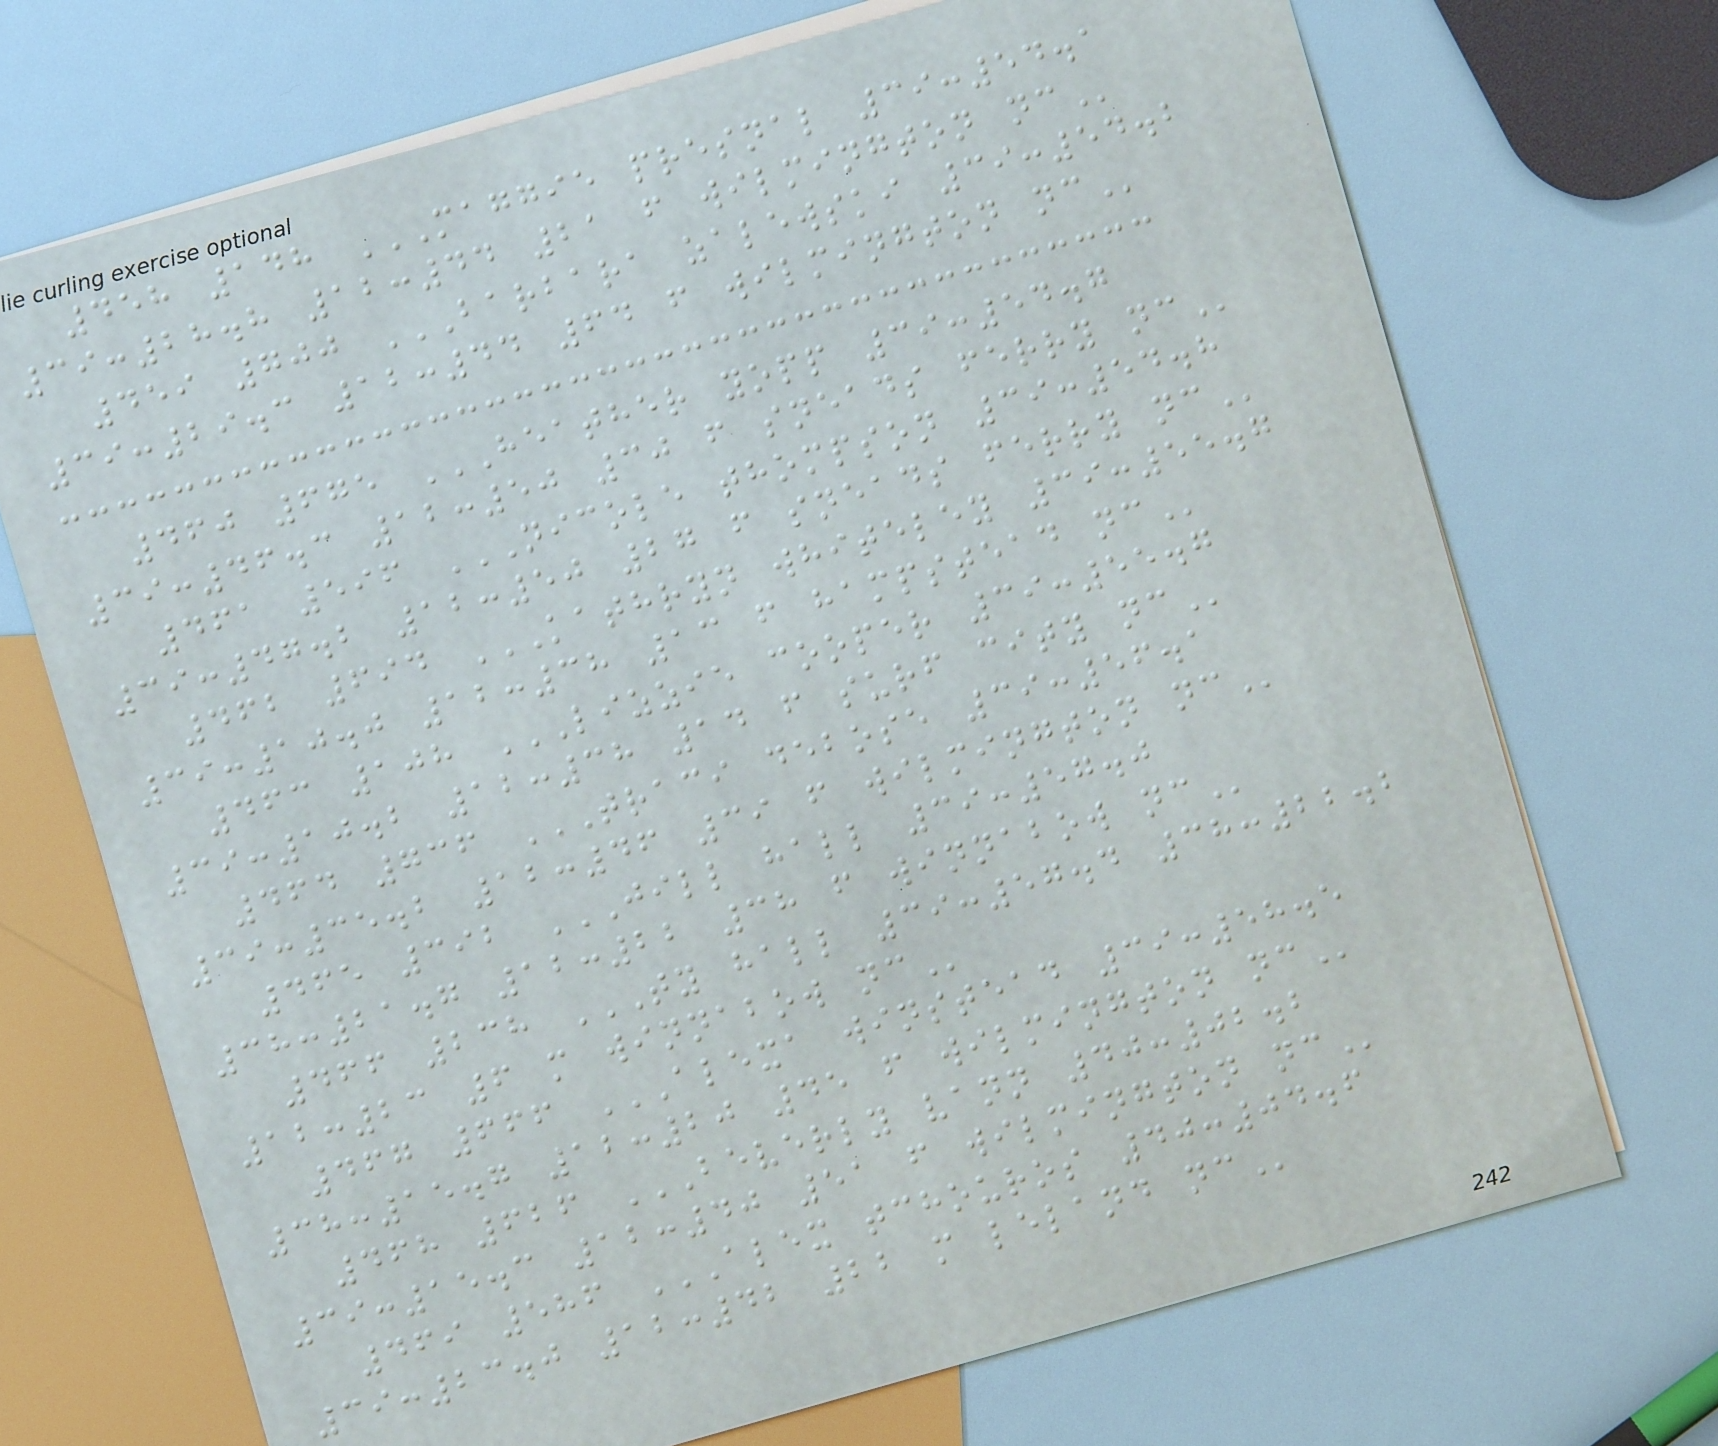458 148 MAGGIE PRESNAL 39:54.1
39:28.8 12:44 21 F WILMINGTON NC
459 700 BARBARA ZALEWSKI 39:54.2
39:29.3 12:44 64 F WILMINGTON NC
460 675 HEATHER YOPP 39:54.7
39:46.3 12:50 30 F SNEADS FERRY NC
461 596 NICOLE THOMPSON 39:54.8
39:47.2 12:50 27 F SNEADS FERRY NC
462 694 KATHRYN WHITELEY 39:55.7
39:10.0 12:38 13 F HAMPSTEAD NC
463 108 LIZZIE COOPER 39:55.7
39:10.2 12:38 14 F SURF CITY NC
464 736 TRACI DEBOSE 39:56.1
39:35.2 12:46 39 F WILMINGTON NC
465 392 JILL HALL 39:57.0
38:21.7 12:22 38 F WINNABOW NC
466 238 TY HALL 39:57.4 38:22.2
12:23 6 M WINNABOW NC
467 666 ALEXA WINSTEAD 39:58.5
38:15.7 12:20 45 F WILMINGTON NC
468 626 BEVERLY VANN 40:02.2
39:15.3 12:40 51 F WILMINGTON NC
469 586 ALEX TCHOUROS 40:04.6
39:23.0 12:42 22 M LELAND NC
